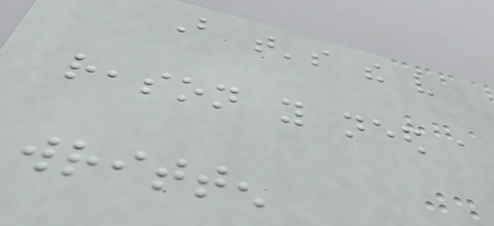But that's the very
reason you need a
written
